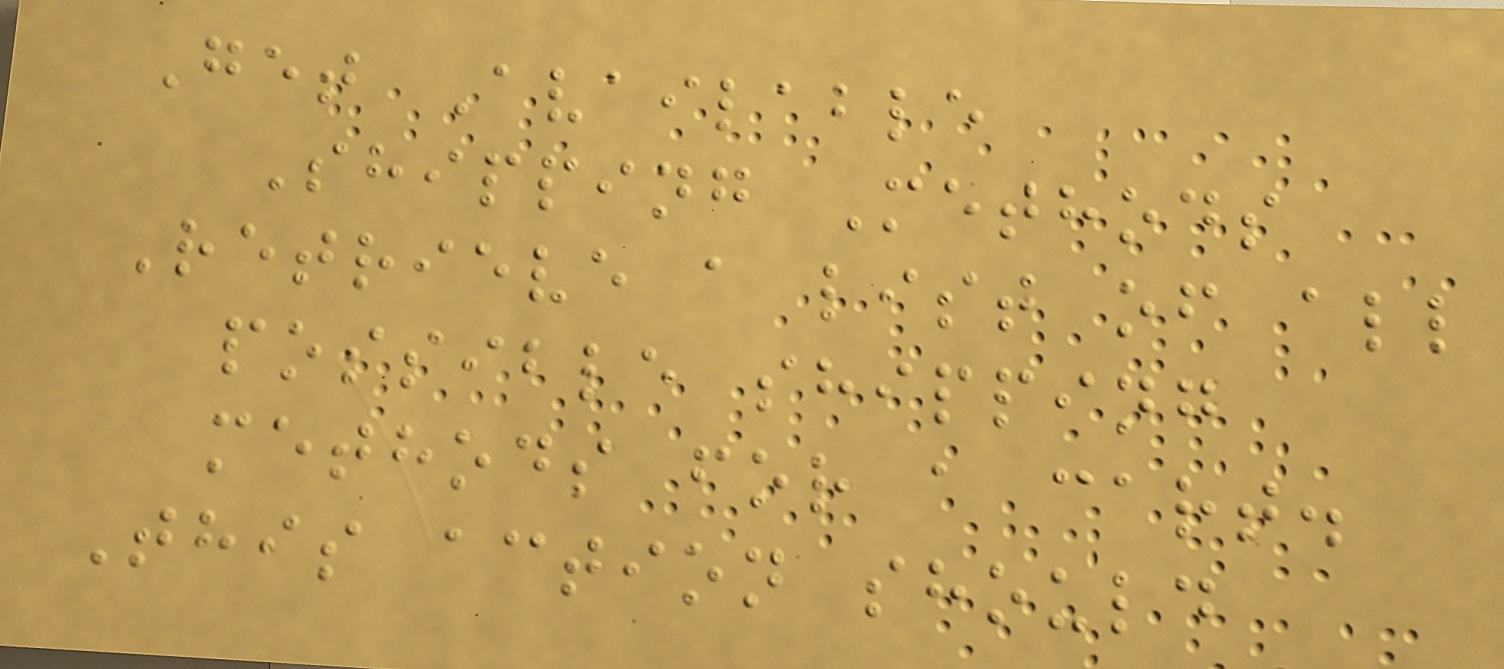Get Available
Shipping Methods
Retrieve a list of all
possible shipping
methods for a cart.
This action should
